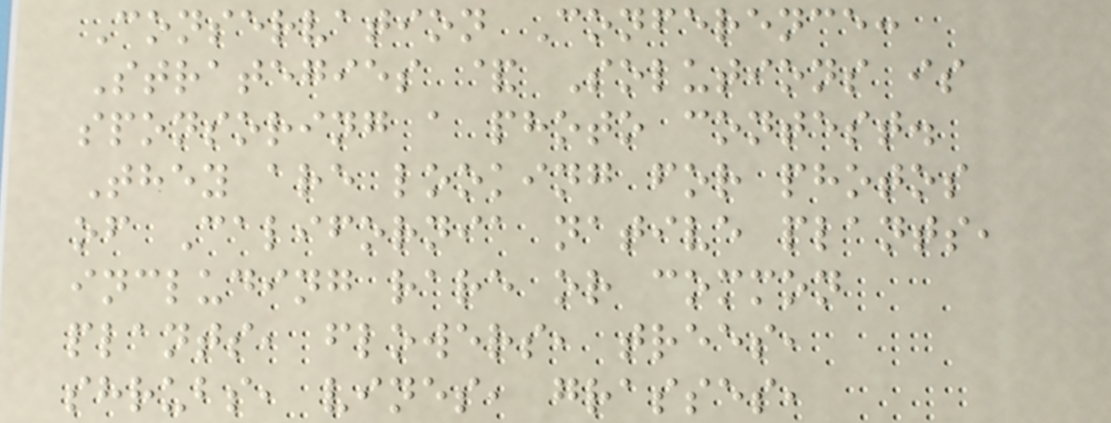Conservation Conference:
Strategies & Solutions is
sponsoring a photo contest.
They are looking for photos
of California native plants,
including rare or common
plants, flowers, trees,
shrubs, vines, grasses,
